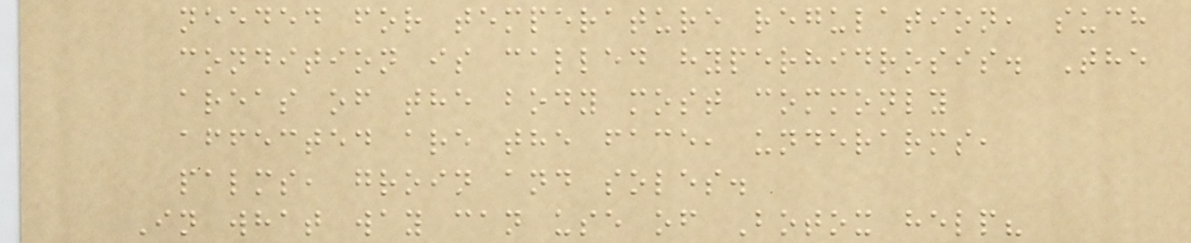needed for temperature regulation, such
condition is called hyperhidrosis. The
areas of the body most commonly
affected are the face, underarms,
palms, groin and soles.
In what way can use of Botox help?
